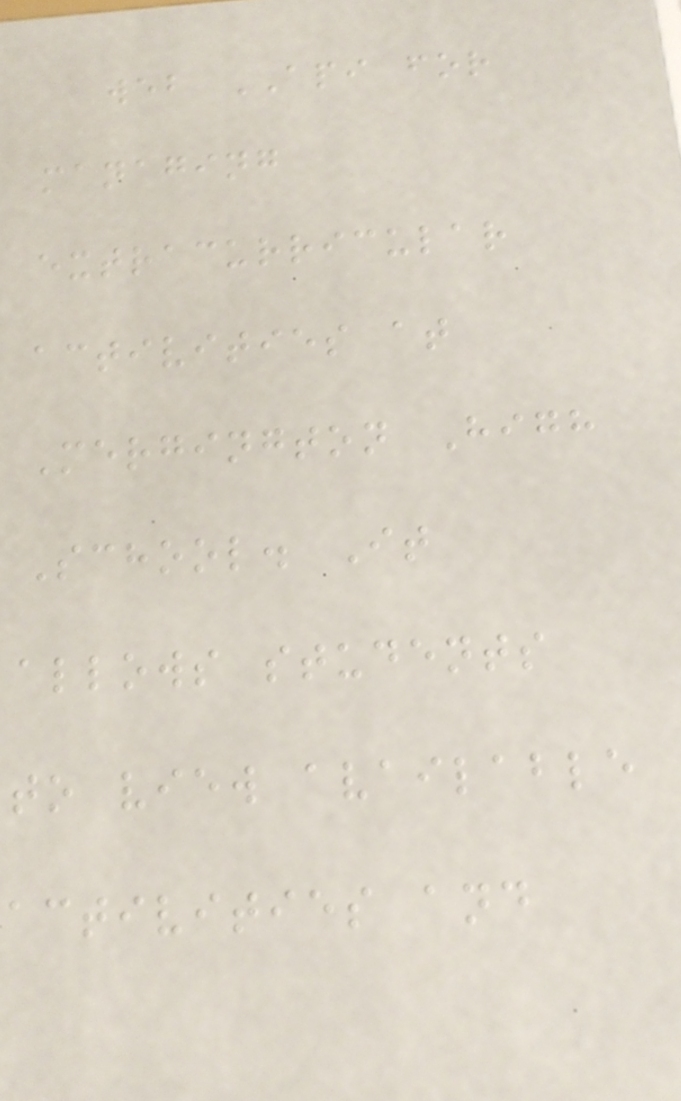web API for
managing
extracurricular
activities at
Mergington High
School. It
allows students
to view available
activities and
